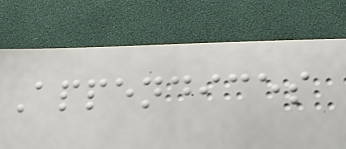Appendices
